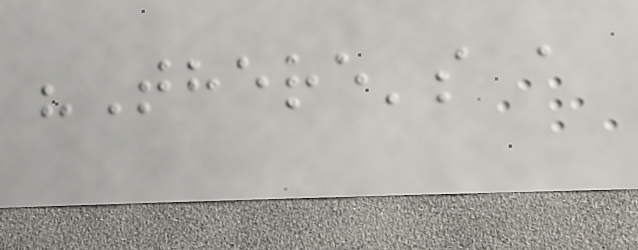"There's a
